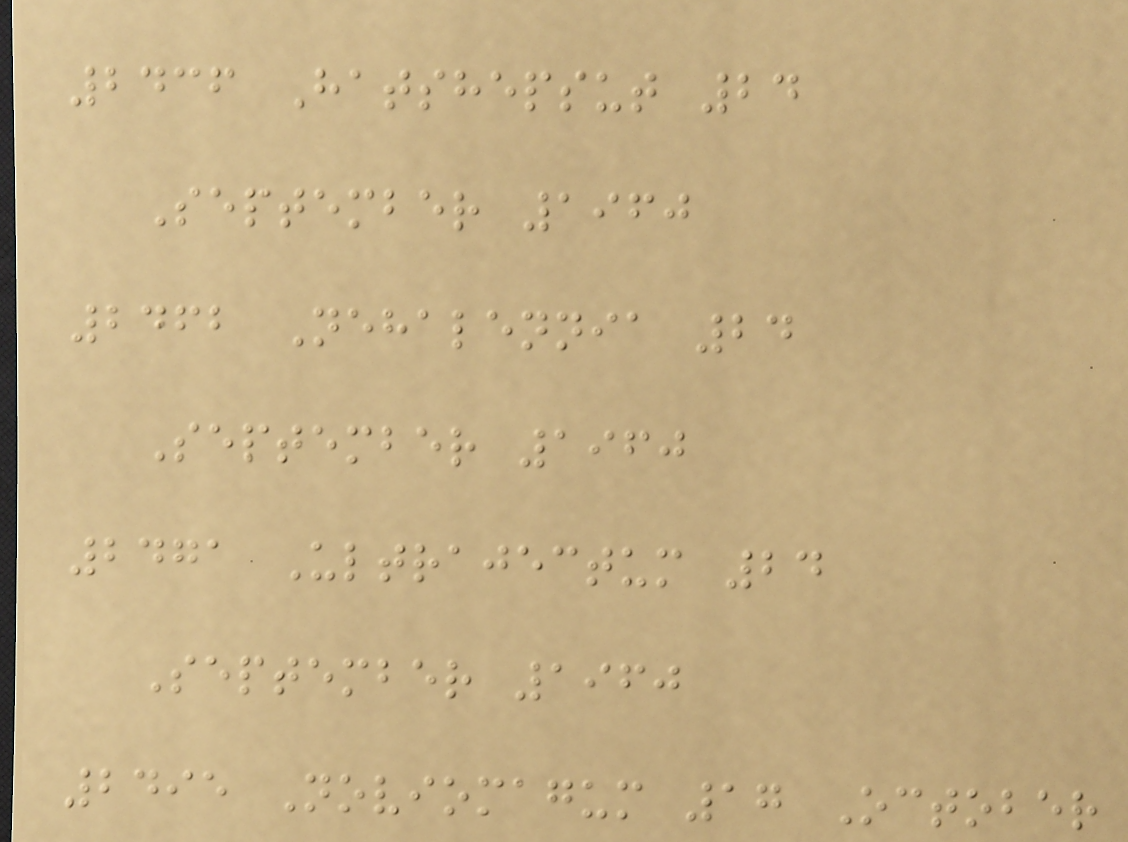2436 Hatshepsut 24
September 1960
2462 Nehalennia 24
September 1960
2471 Ultrajectum 24
September 1960
2495 Noviomagum 17 October
